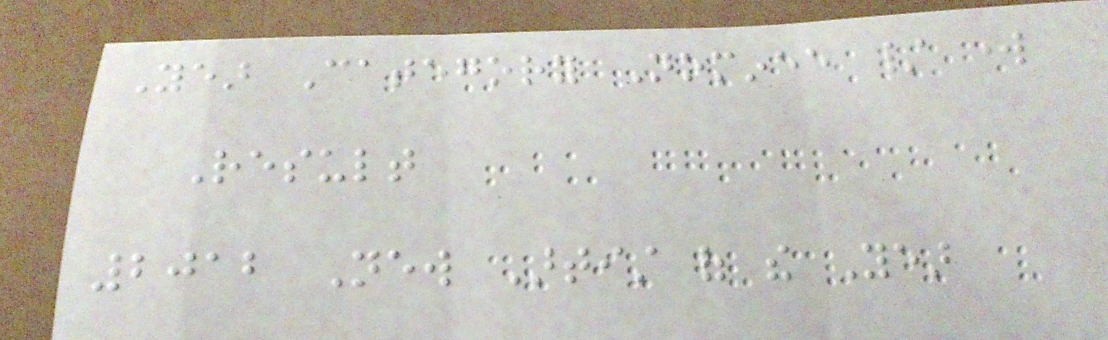Year Category Nominee / work
Result
2012 New Artist of the Year
